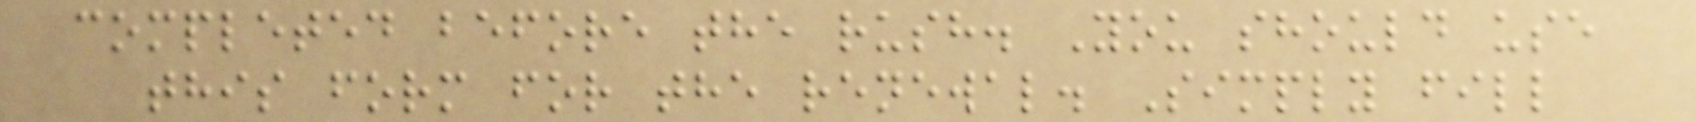completed before the rush. You should use
this form for the renewal. Simply fill
